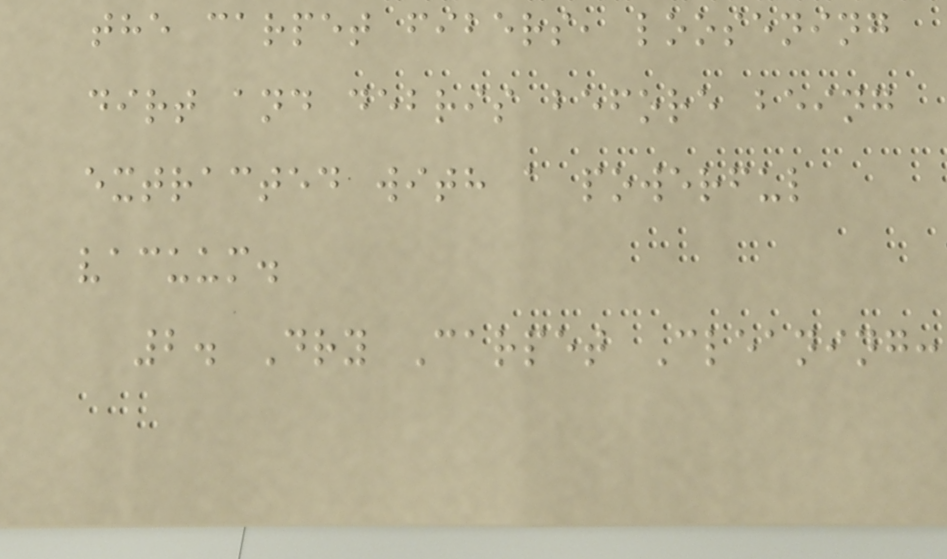the carpet fibers, loosening
dirt and debris before being
extracted with a powerful
vacuum.
2. Dry Carpet Cleaning:
